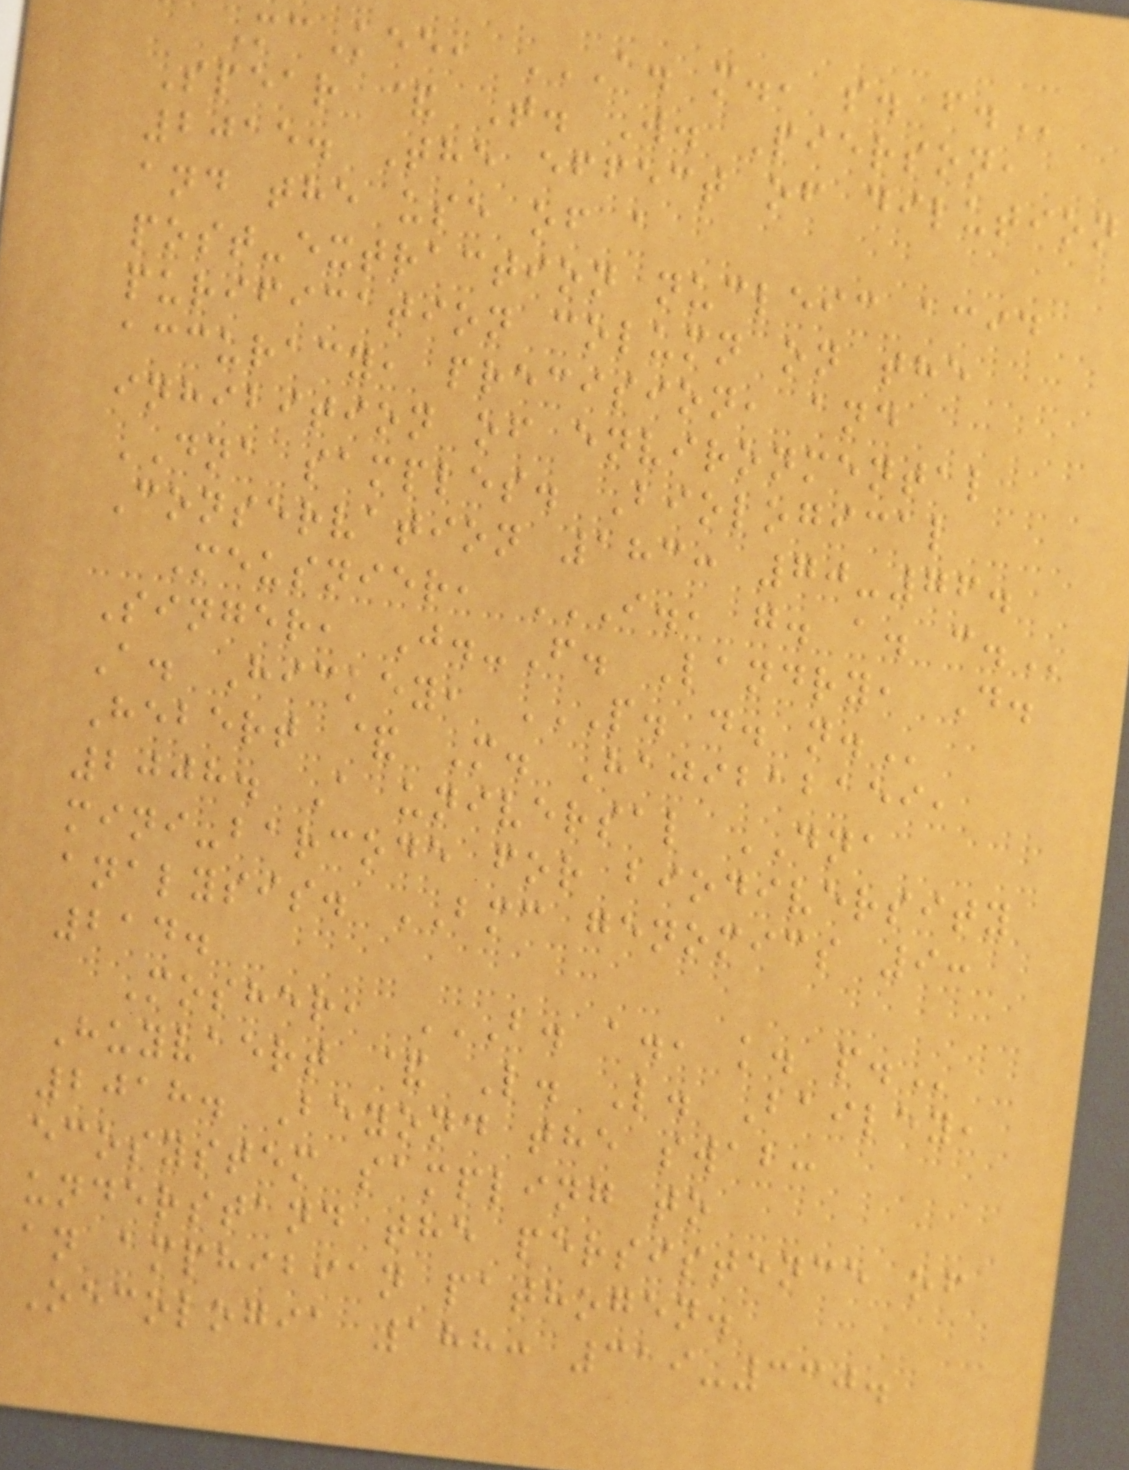McKee, A. M., S. F.
Spear & T. W. Pierson,
2015. The effect of dilution
and the use of a
post-extraction nucleic acid
purification column on the
accuracy, precision, and
inhibition of environmental
DNA samples. Biological
Conservation 183: 70-76.
Meusnier, I., G. A. C.
Singer, J.-F. Landry, D.
A. Hickey, P. D. N.
Hebert & M. Hajibabaei,
2008. A universal DNA
mini-barcode for biodiversity
analysis. BMC genomics 9:
214.
Mosher, B. A., K. P.
Huyvaert & L. L. Bailey,
2018. Beyond the swab:
ecosystem sampling to
understand the persistence of
an amphibian pathogen.
Oecologia 188: 319-330.
